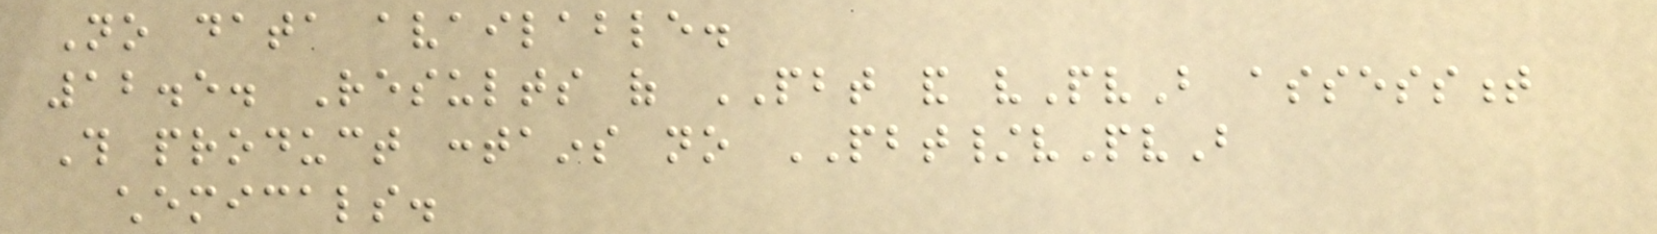No data available.
12.5. Results of PBT and vPvB assessment
This product contains no PBT/vPvB
chemicals.
